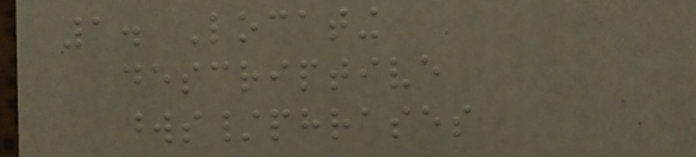1. Locating
descriptive
words/phrases
